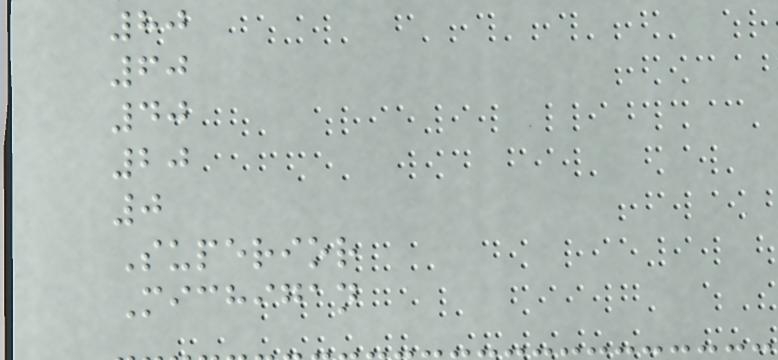80
60
40
20
0
Superior
Michigan
